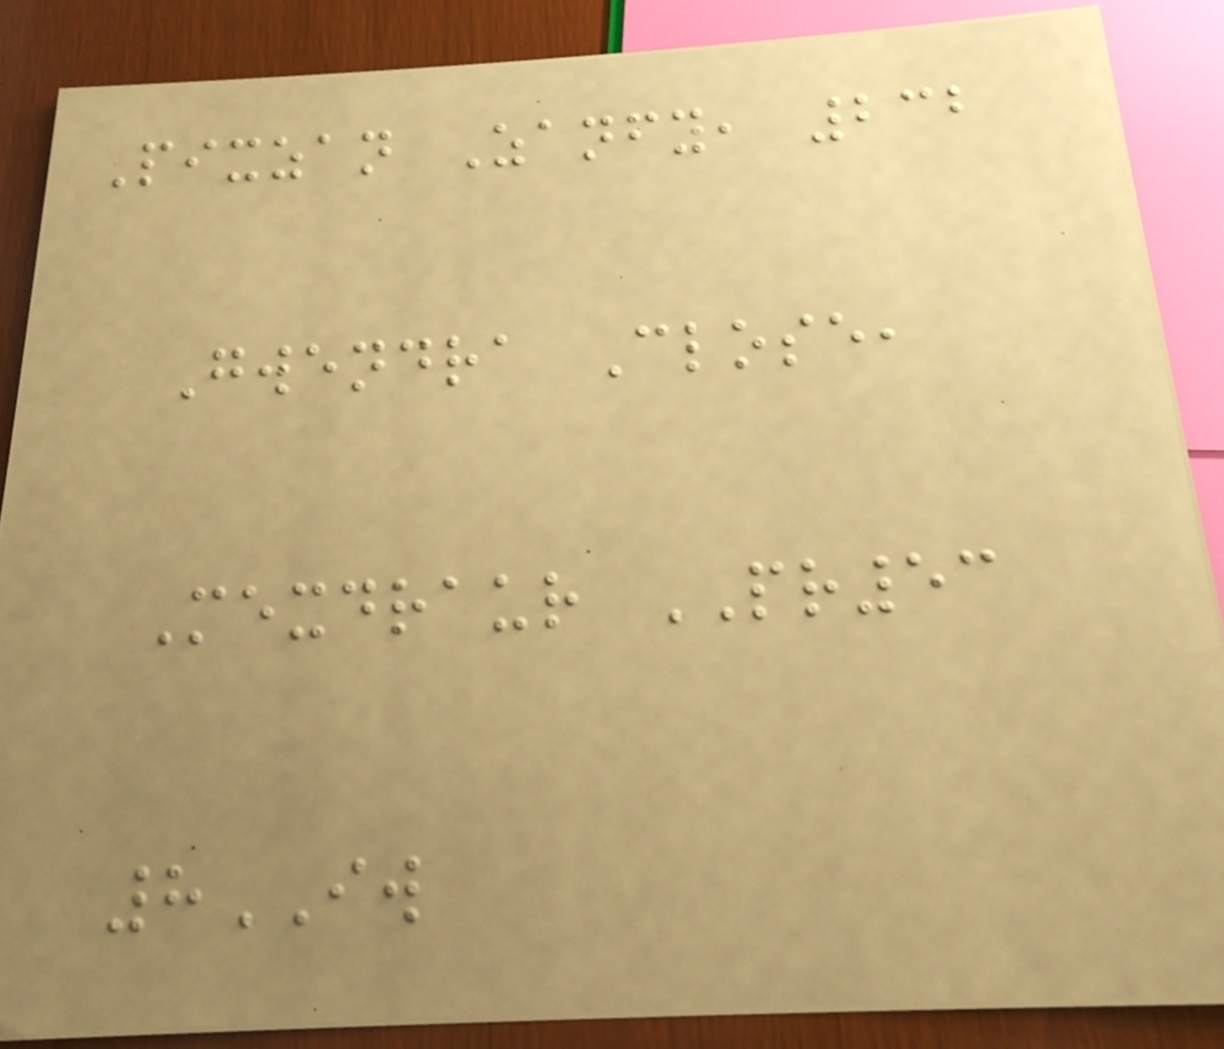Pixzan Zanfy, 232
Gwendra Close,
Mexdraur PR53
8IW
